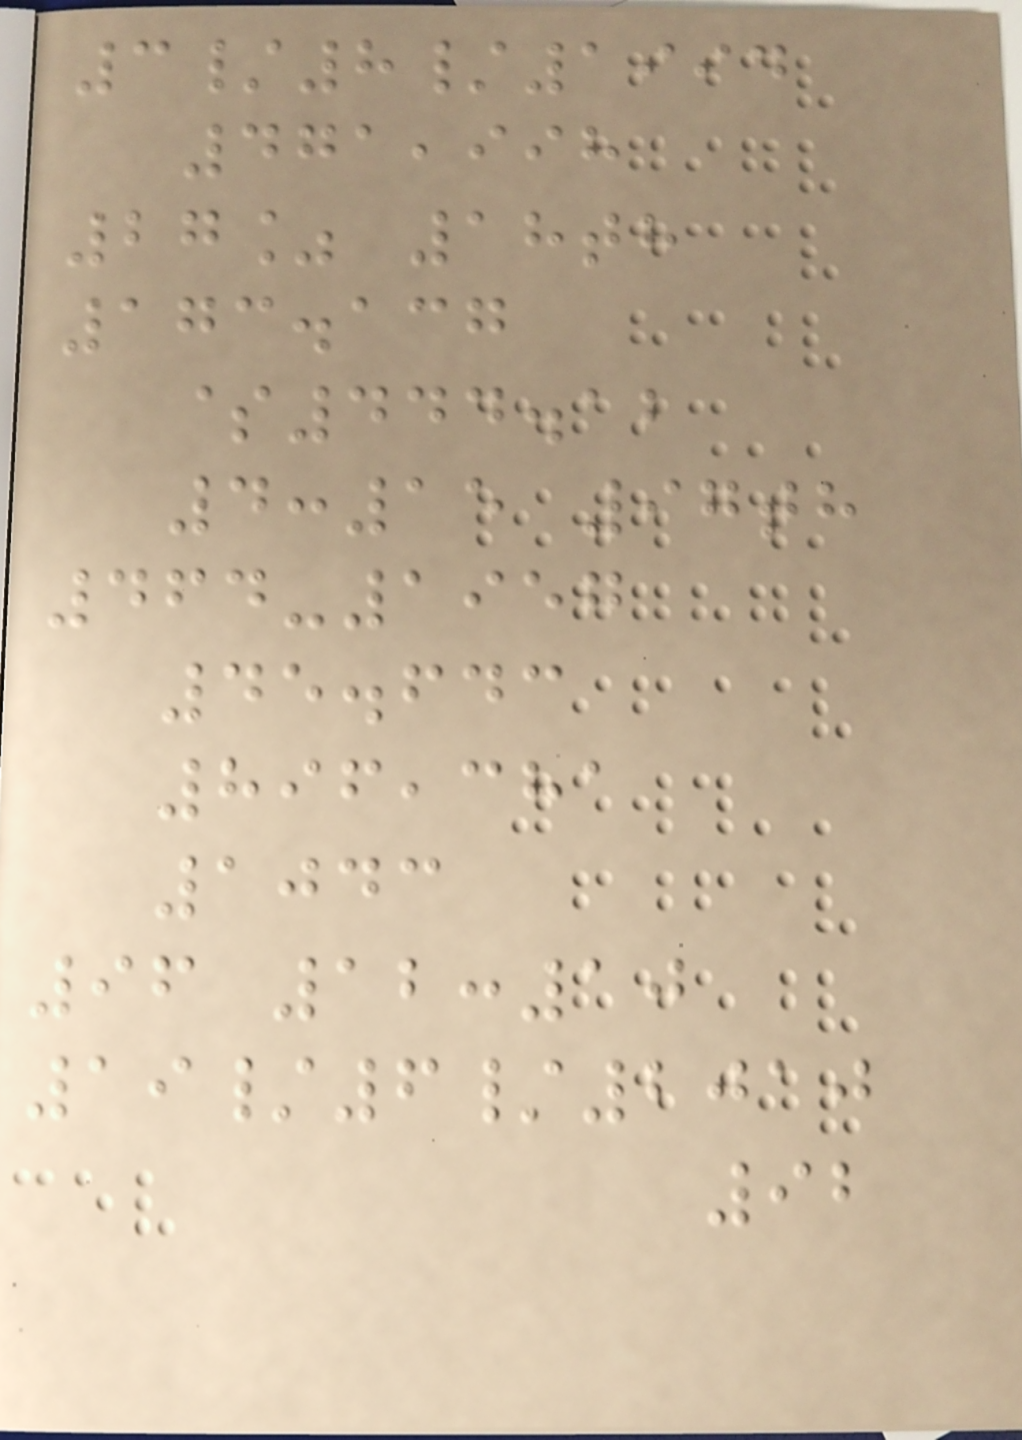3/8/1994
471,998
27% 18th
173.137
$444.12
4:15 97th
464-1957
45.643
896,381
1043
96 12:10
19/6/2010
92
